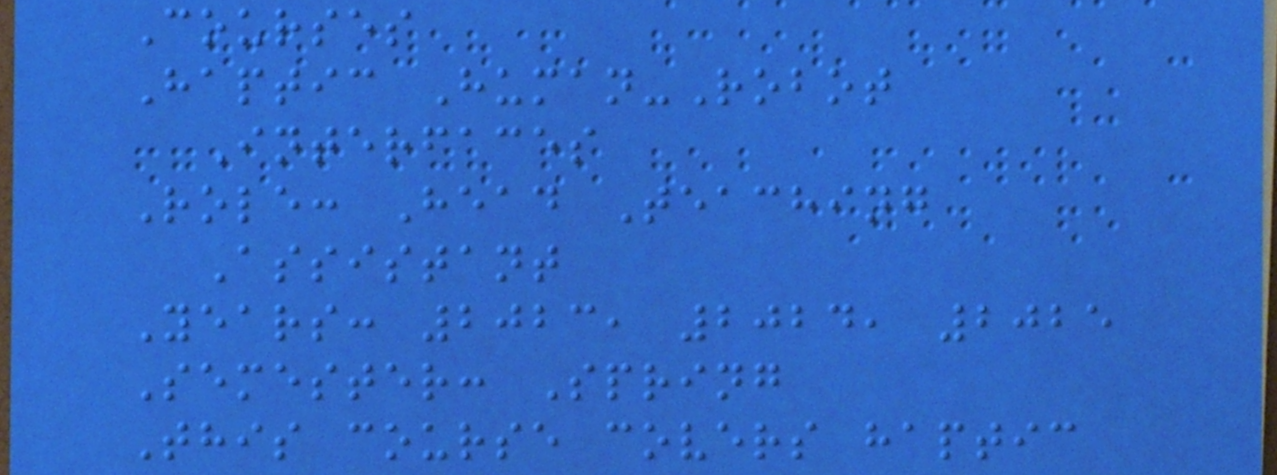Courses
Haptic Human-Robot
Interfaces
Role: Head Teaching
Assistant
Years: 2023, 2024, 2025
Semester: Spring
This course covers haptic
